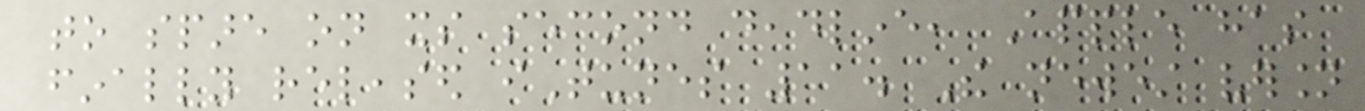to spare on its second deadline, Apple has
finally released iTunes 11. The newest version
